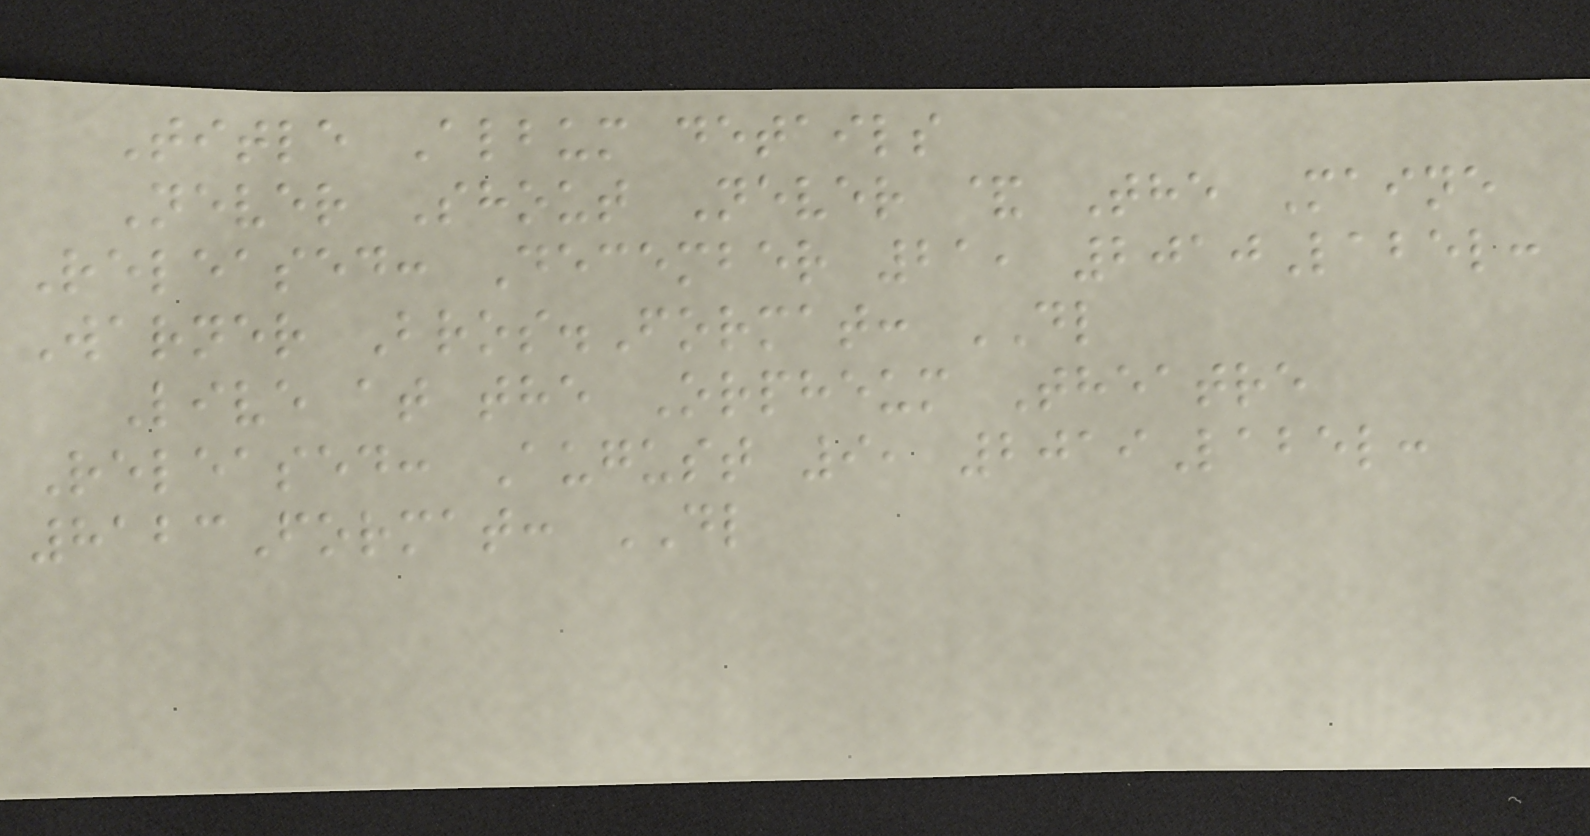Title Album details
Never Shout Never & The Maine
Released: December 21, 2010Label:
Warner Bros.Format: DL
Live at the Orpheum Theatre
Released: August 9, 2019Label:
8123Format: DL
